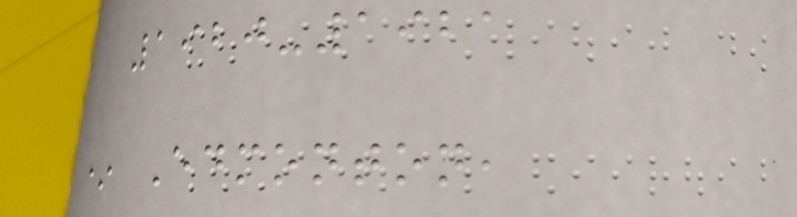1920-1921
* Edmonton,
